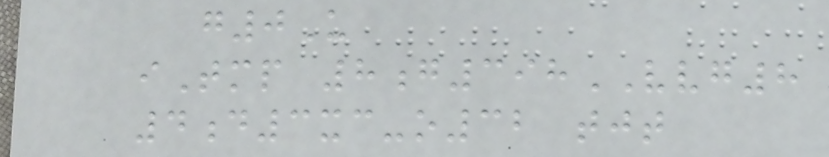g0U
iTmp 8g398VVG8
4d3xc-o32 tjt
